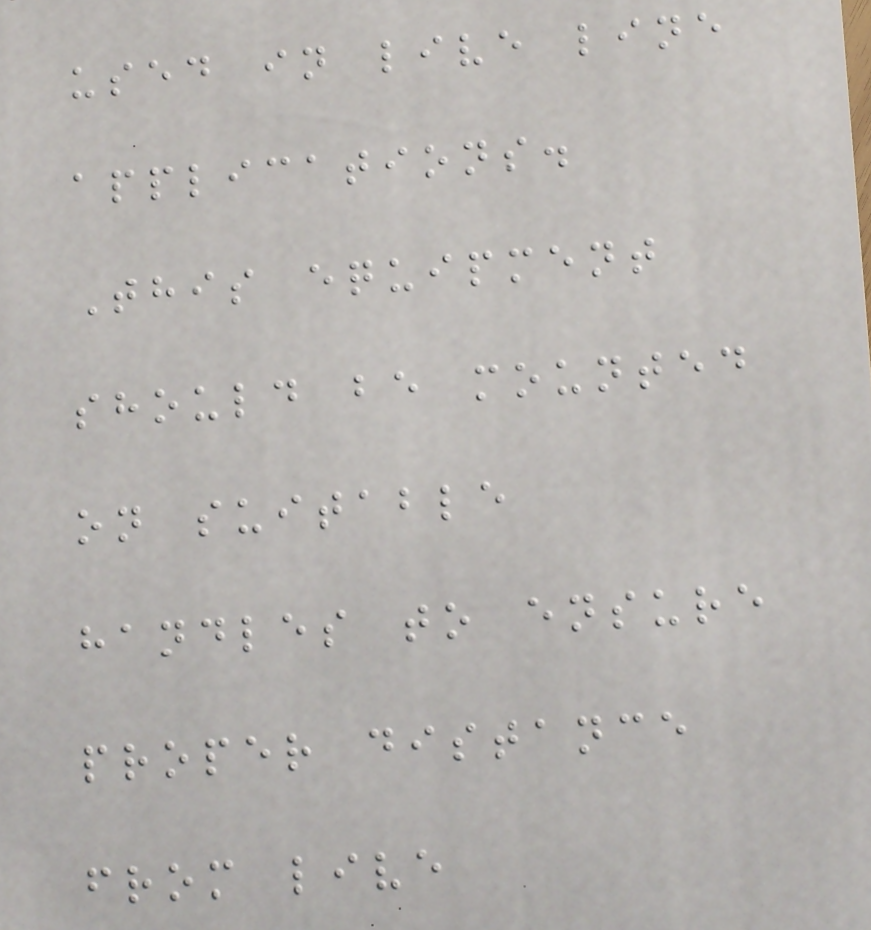used in live line
applications.
This equipment
should be mounted
on suitable
handles to ensure
proper distance
from live
